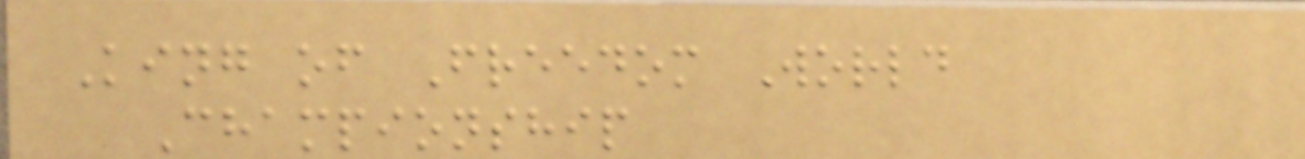King of Freedom World
Championship
